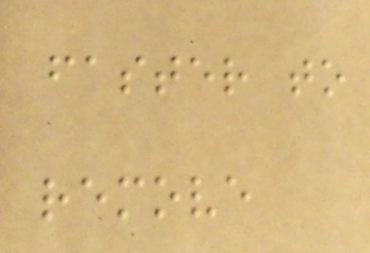faster to
remove
